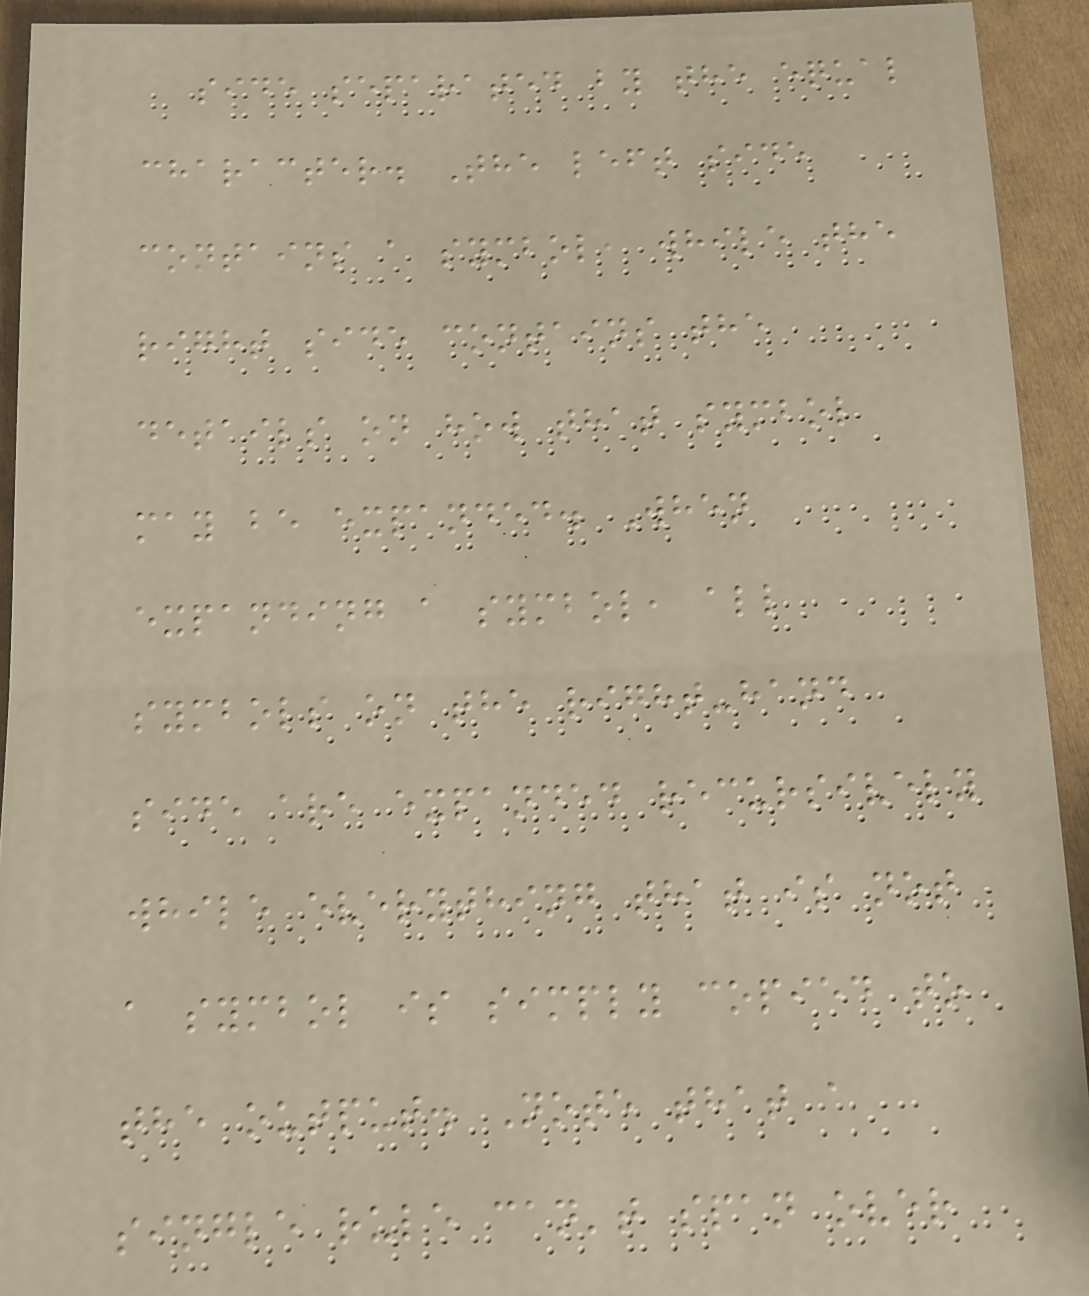side separated by the equal
character. The left side
contains a symbol, while the
right side contains the
details on how that symbol
may be expanded. When
expanding a symbol, all
symbols on the right-hand
side are expanded recursively
while everything that is not
a symbol is simply copied to
the output. Note that a
single rule can't span over
